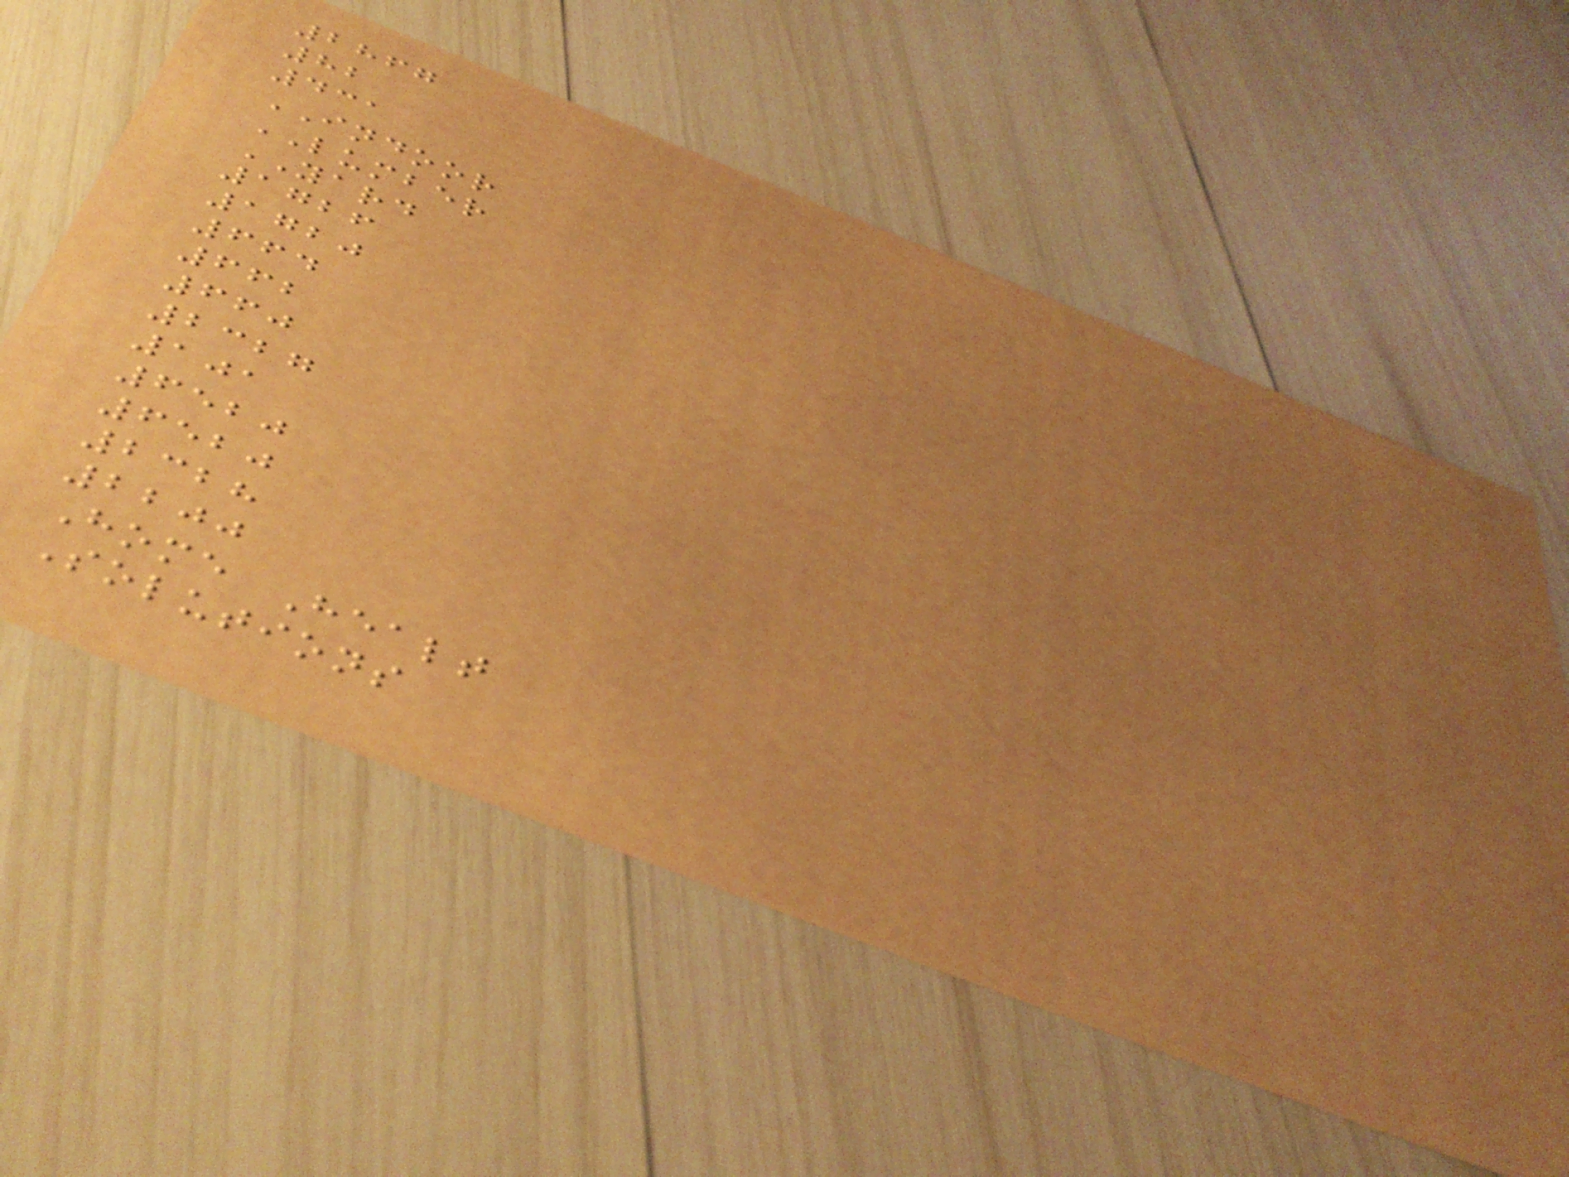2867
82
431
INDOOR
LUMBER
YARD
1726
1720
664
662
660
2327
101
6520
6520
2328
2200
Home Healt
Solutions
